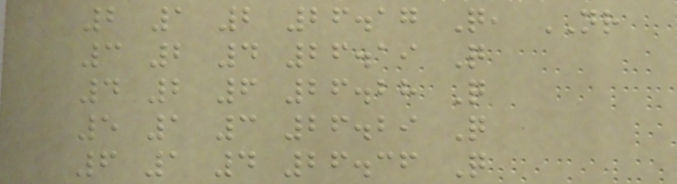2 1 2 26.17 Q, NR
3 2 4 26.19 Q
4 2 6 26.28 Q
5 1 3 26.29 Q
6 1 4 26.36 Q
